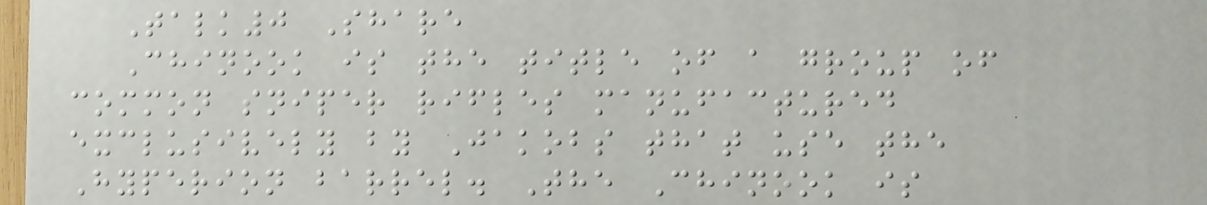Talk0 Share
Chinook is the title of a group of
common sniper rifles manufactured
exclusively by Jakobs that use the
Hyperion barrel. The Chinook is
